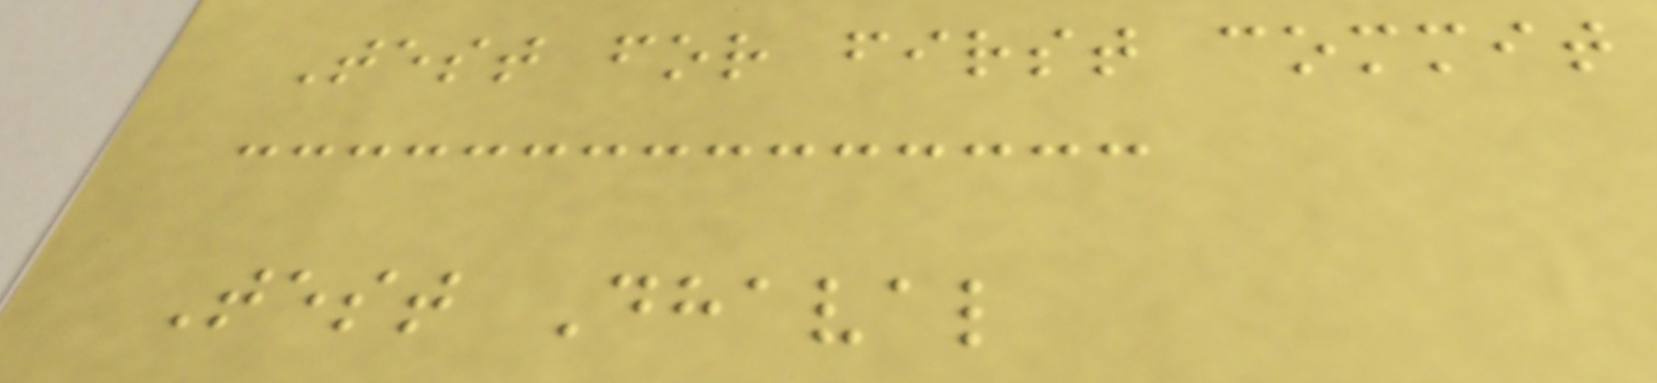Test for first commit
Test Dhaval
